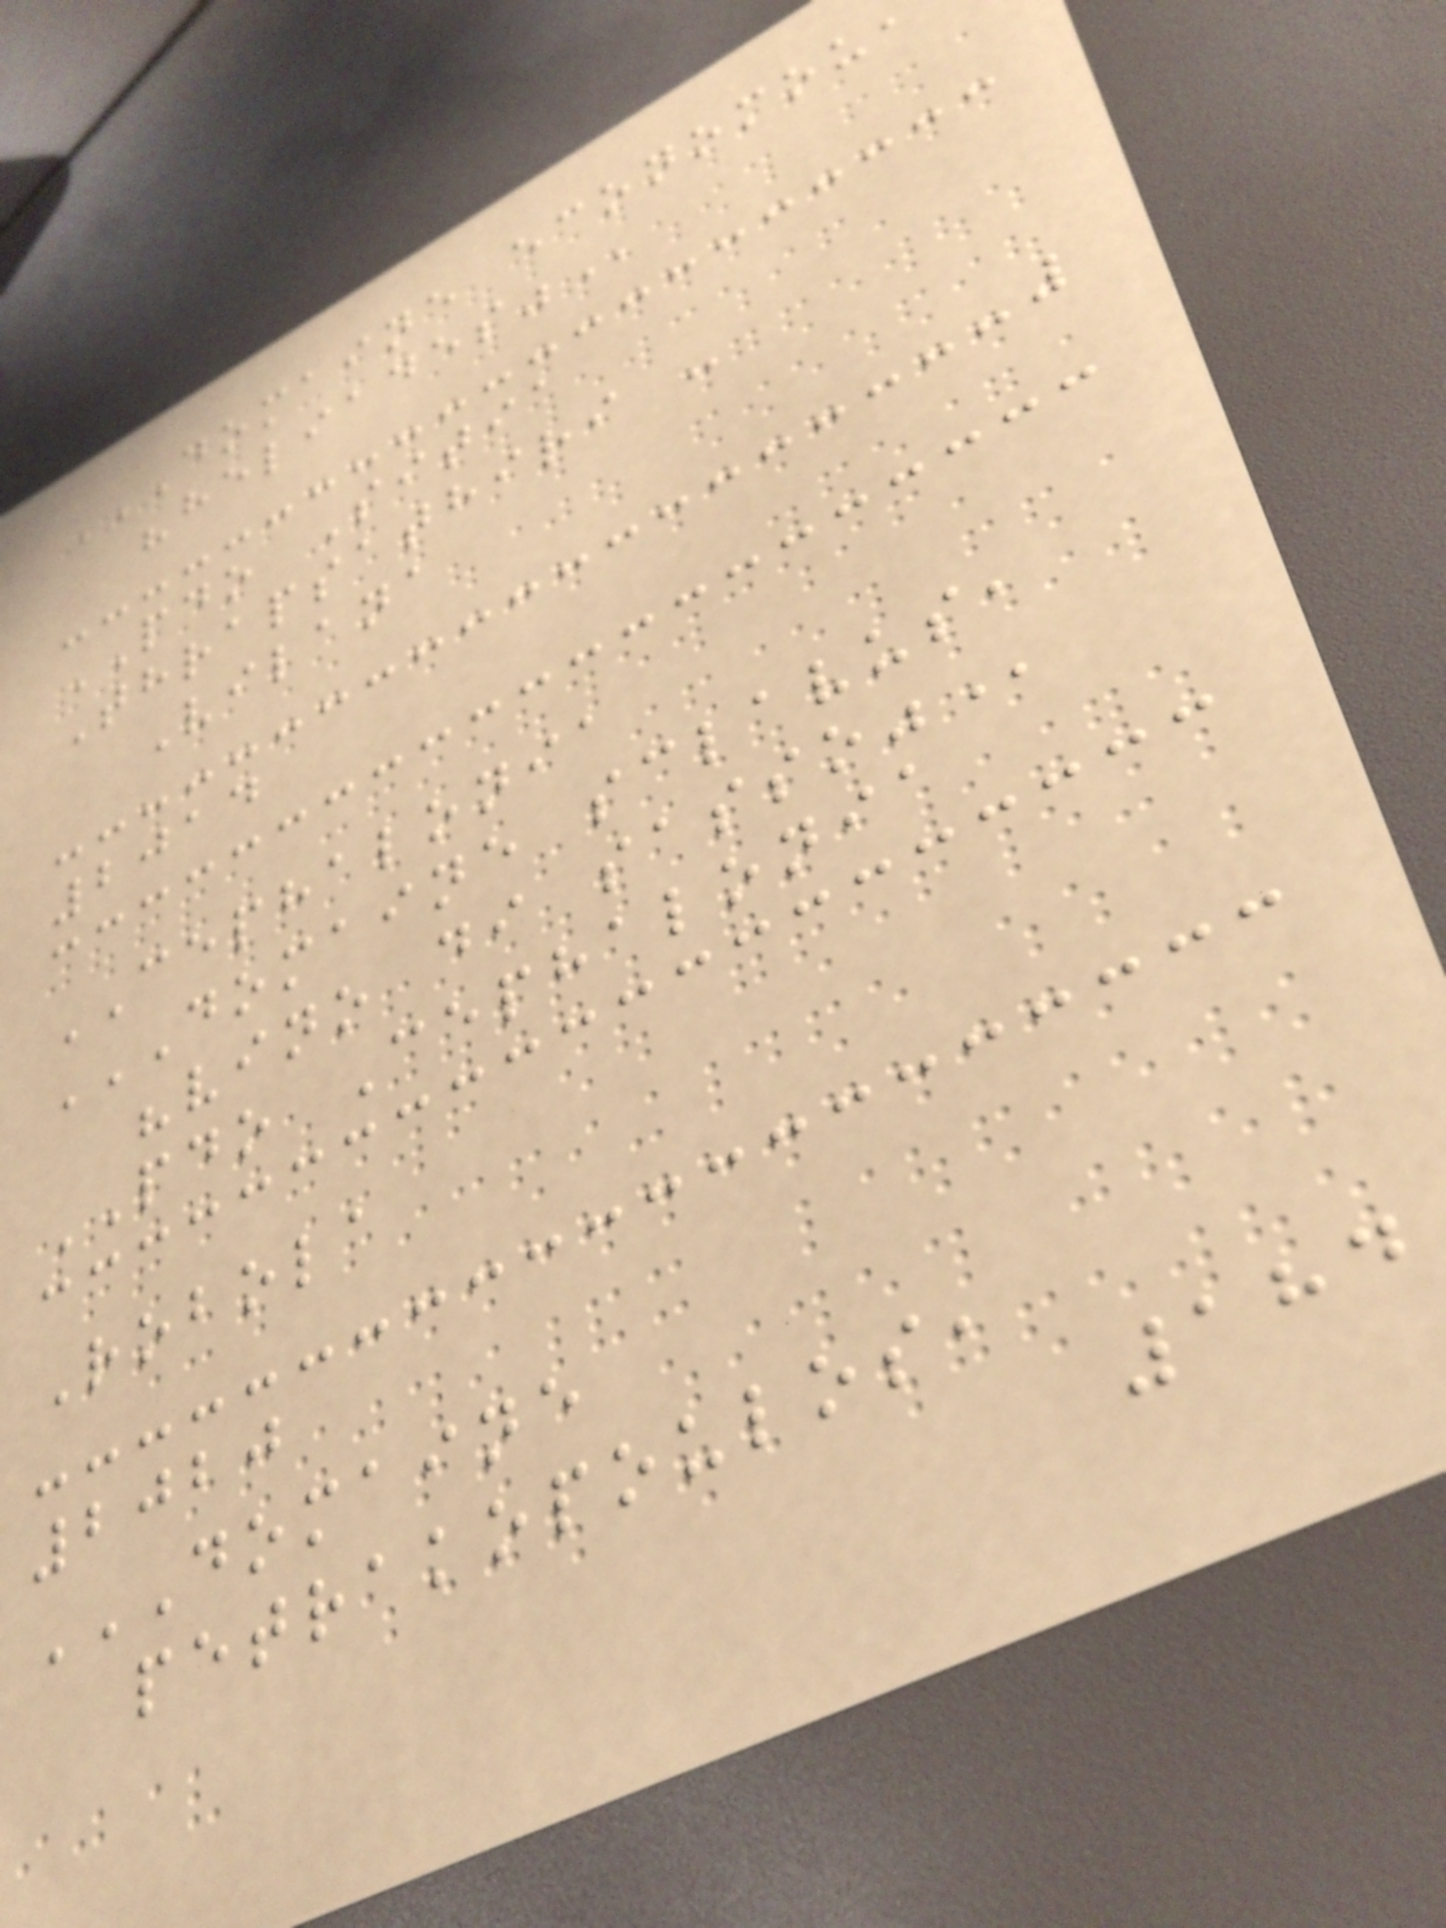PDO Sitia
Thrapsathiri -
Vilana
2014
CEPHALONIA
DOMAINE SCLAVUS,
"vino di
PDO Cephalonia
Robola
2020
DOMAINE
petrakopoulos,
184
